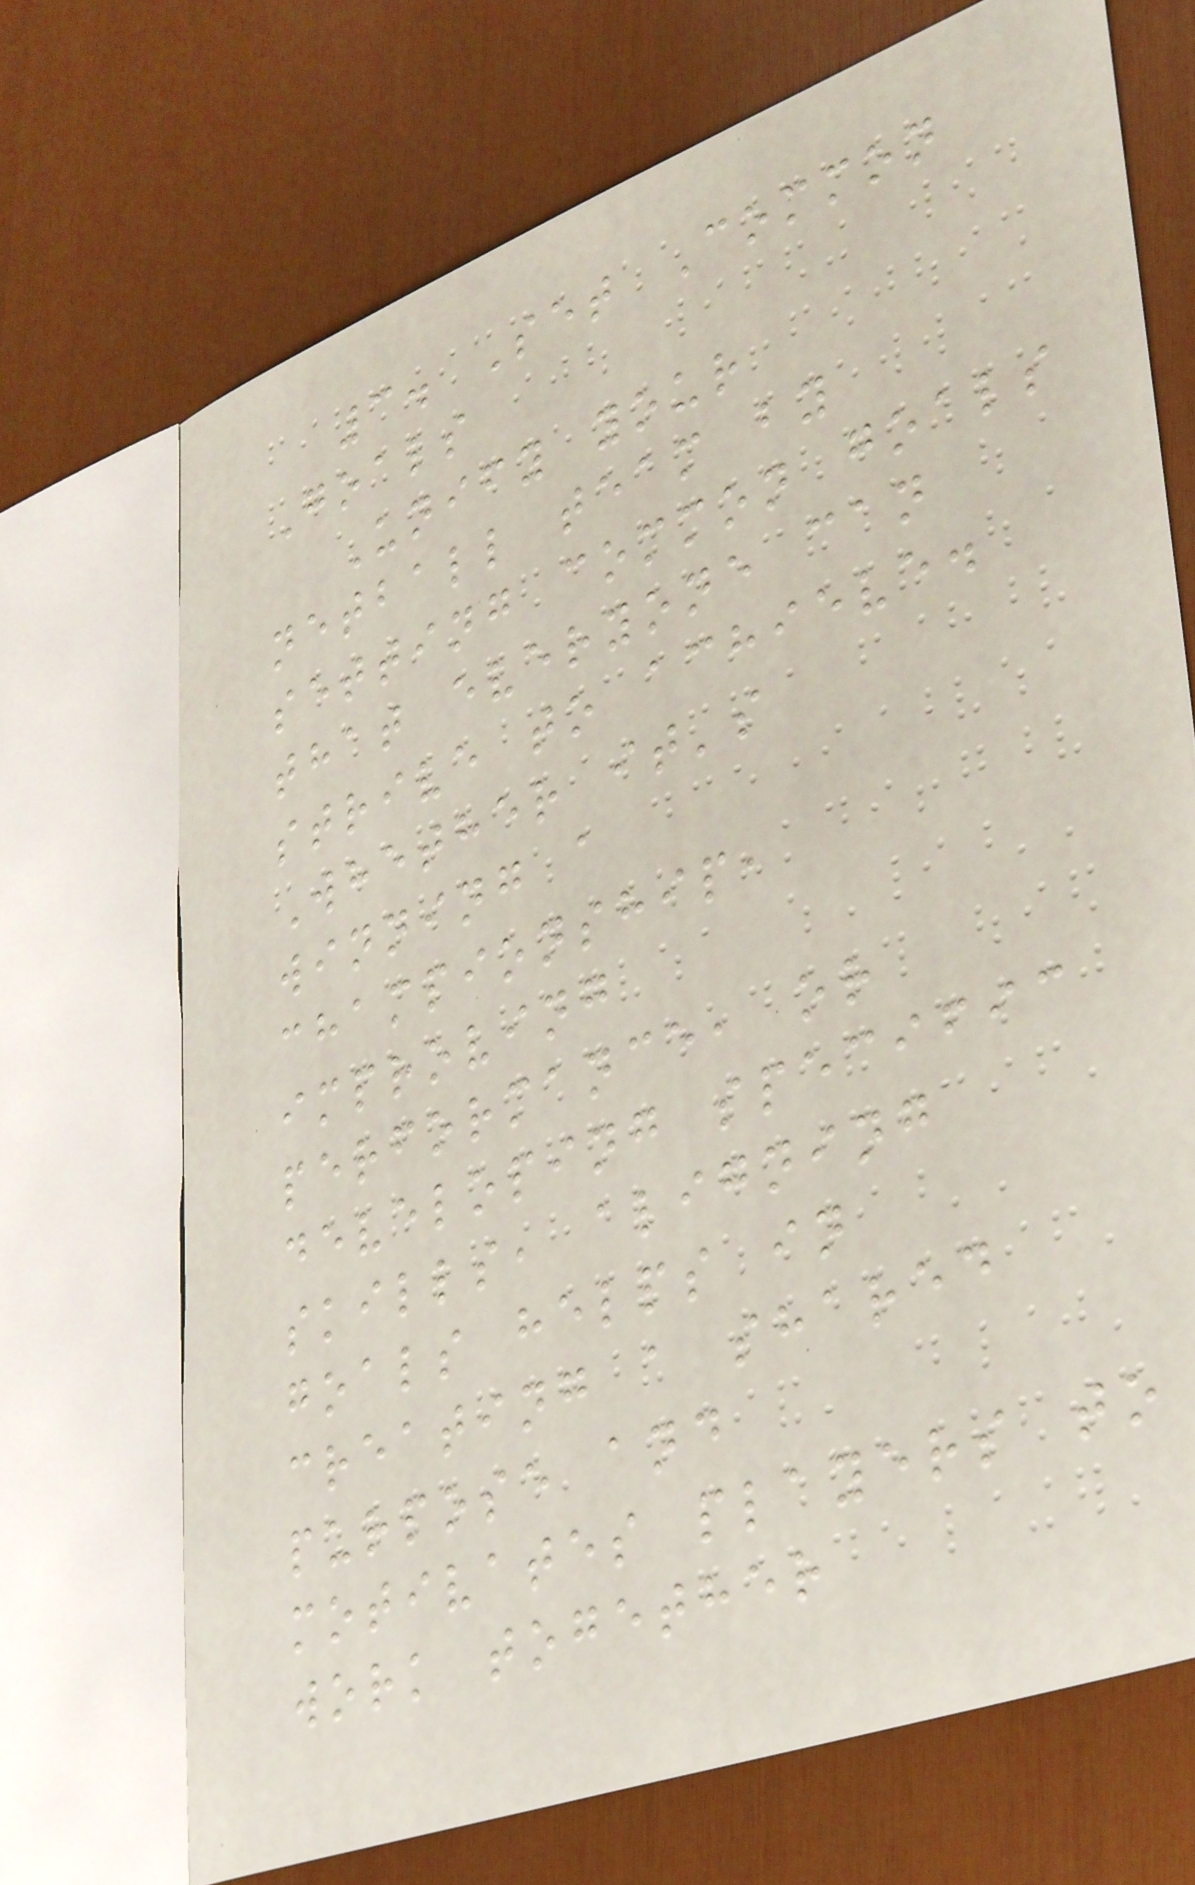3. Set Common
Goals
Unify your
netball team by
setting common goals
that everyone can
strive to achieve.
Whether it's
winning a
championship,
improving
performance, or
developing specific
skills, aligning
goals helps in
creating a shared
purpose and
motivates players to
work together
